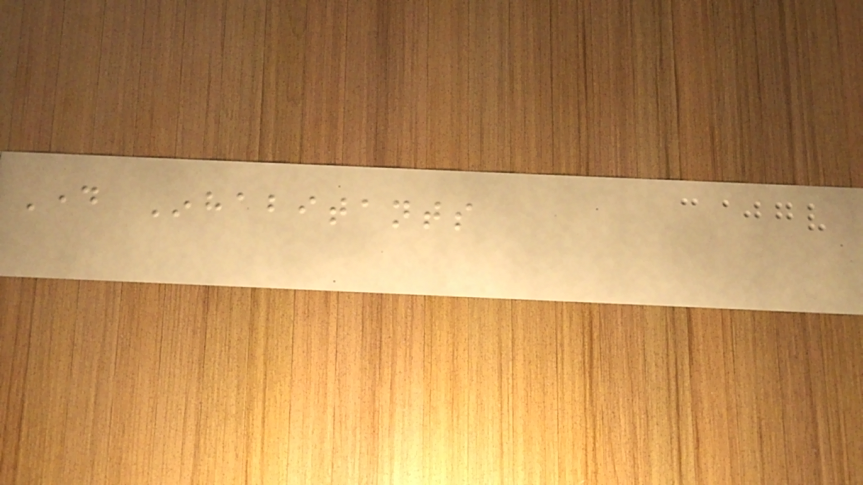Day Inhabitants
